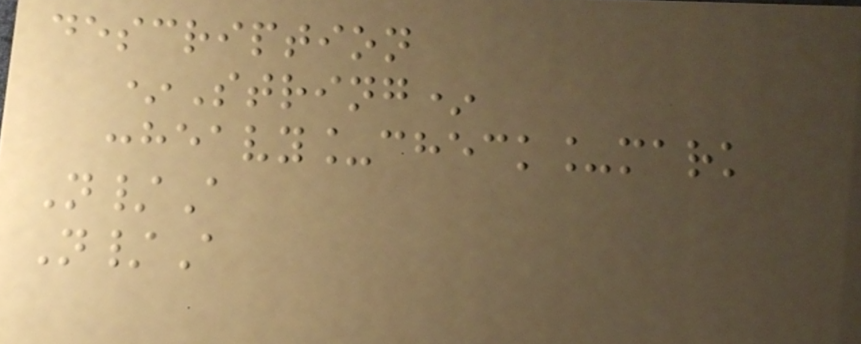description
*String*
:heavy_check_mark
N/A
N/A
